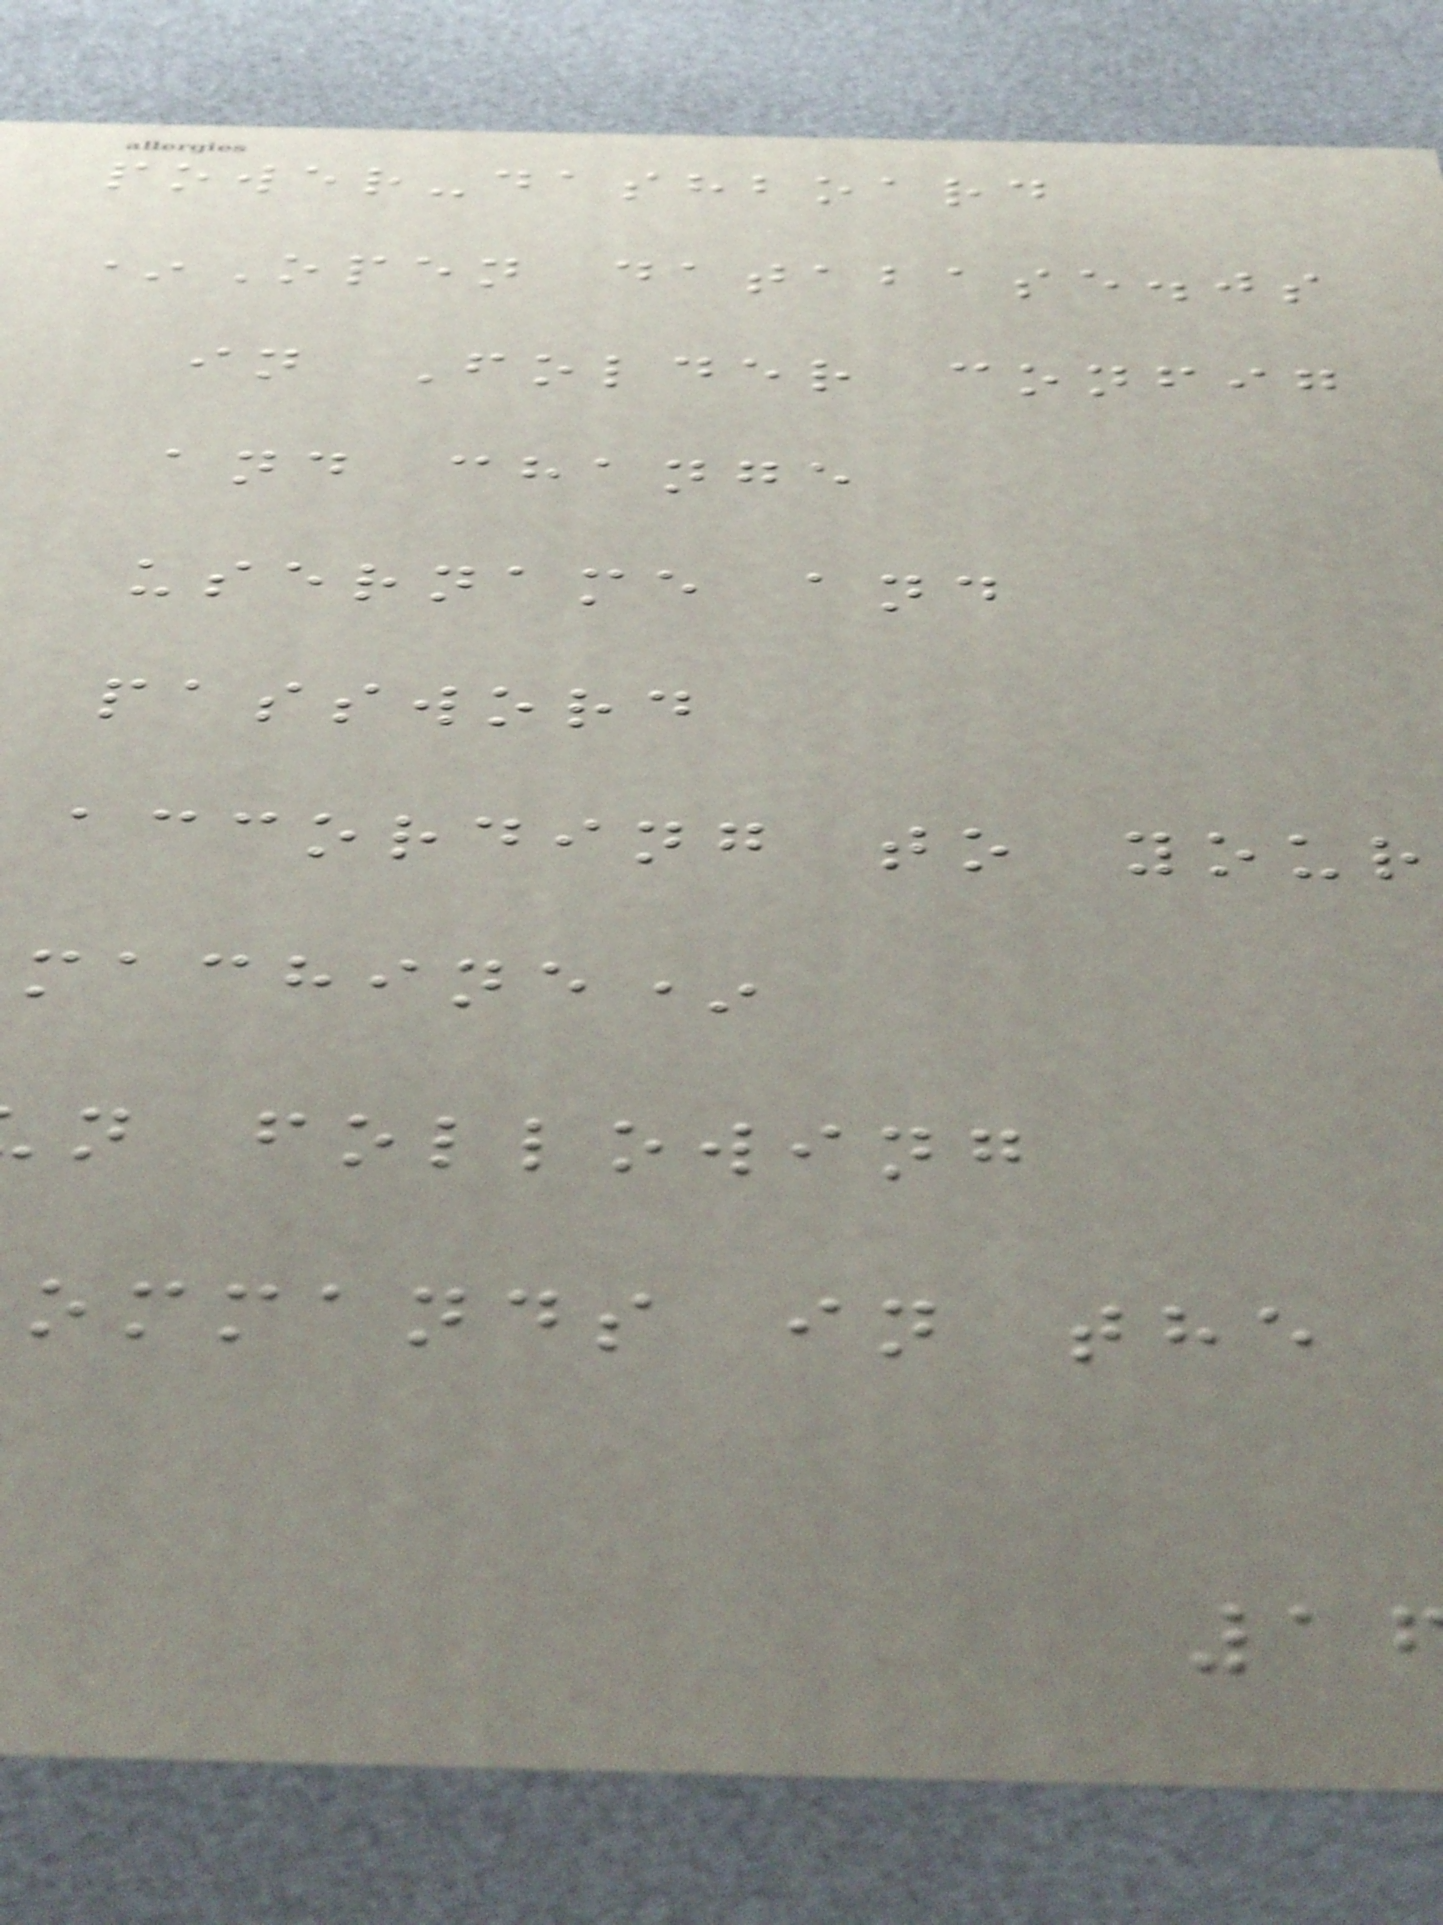power-dashboard
*Open database.js
in Folder config
and change
username and
password
according to your
machine*
n following
ommands in the
